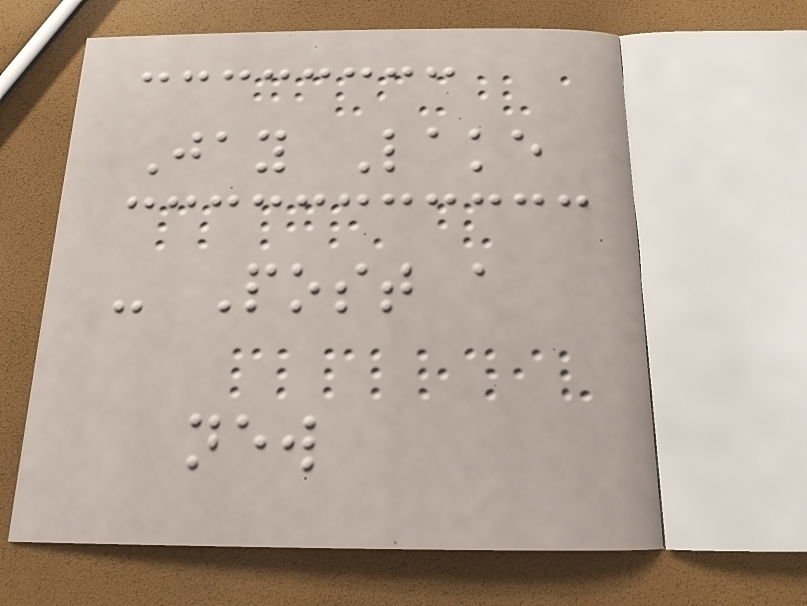Jay Lake
- Post a
new
